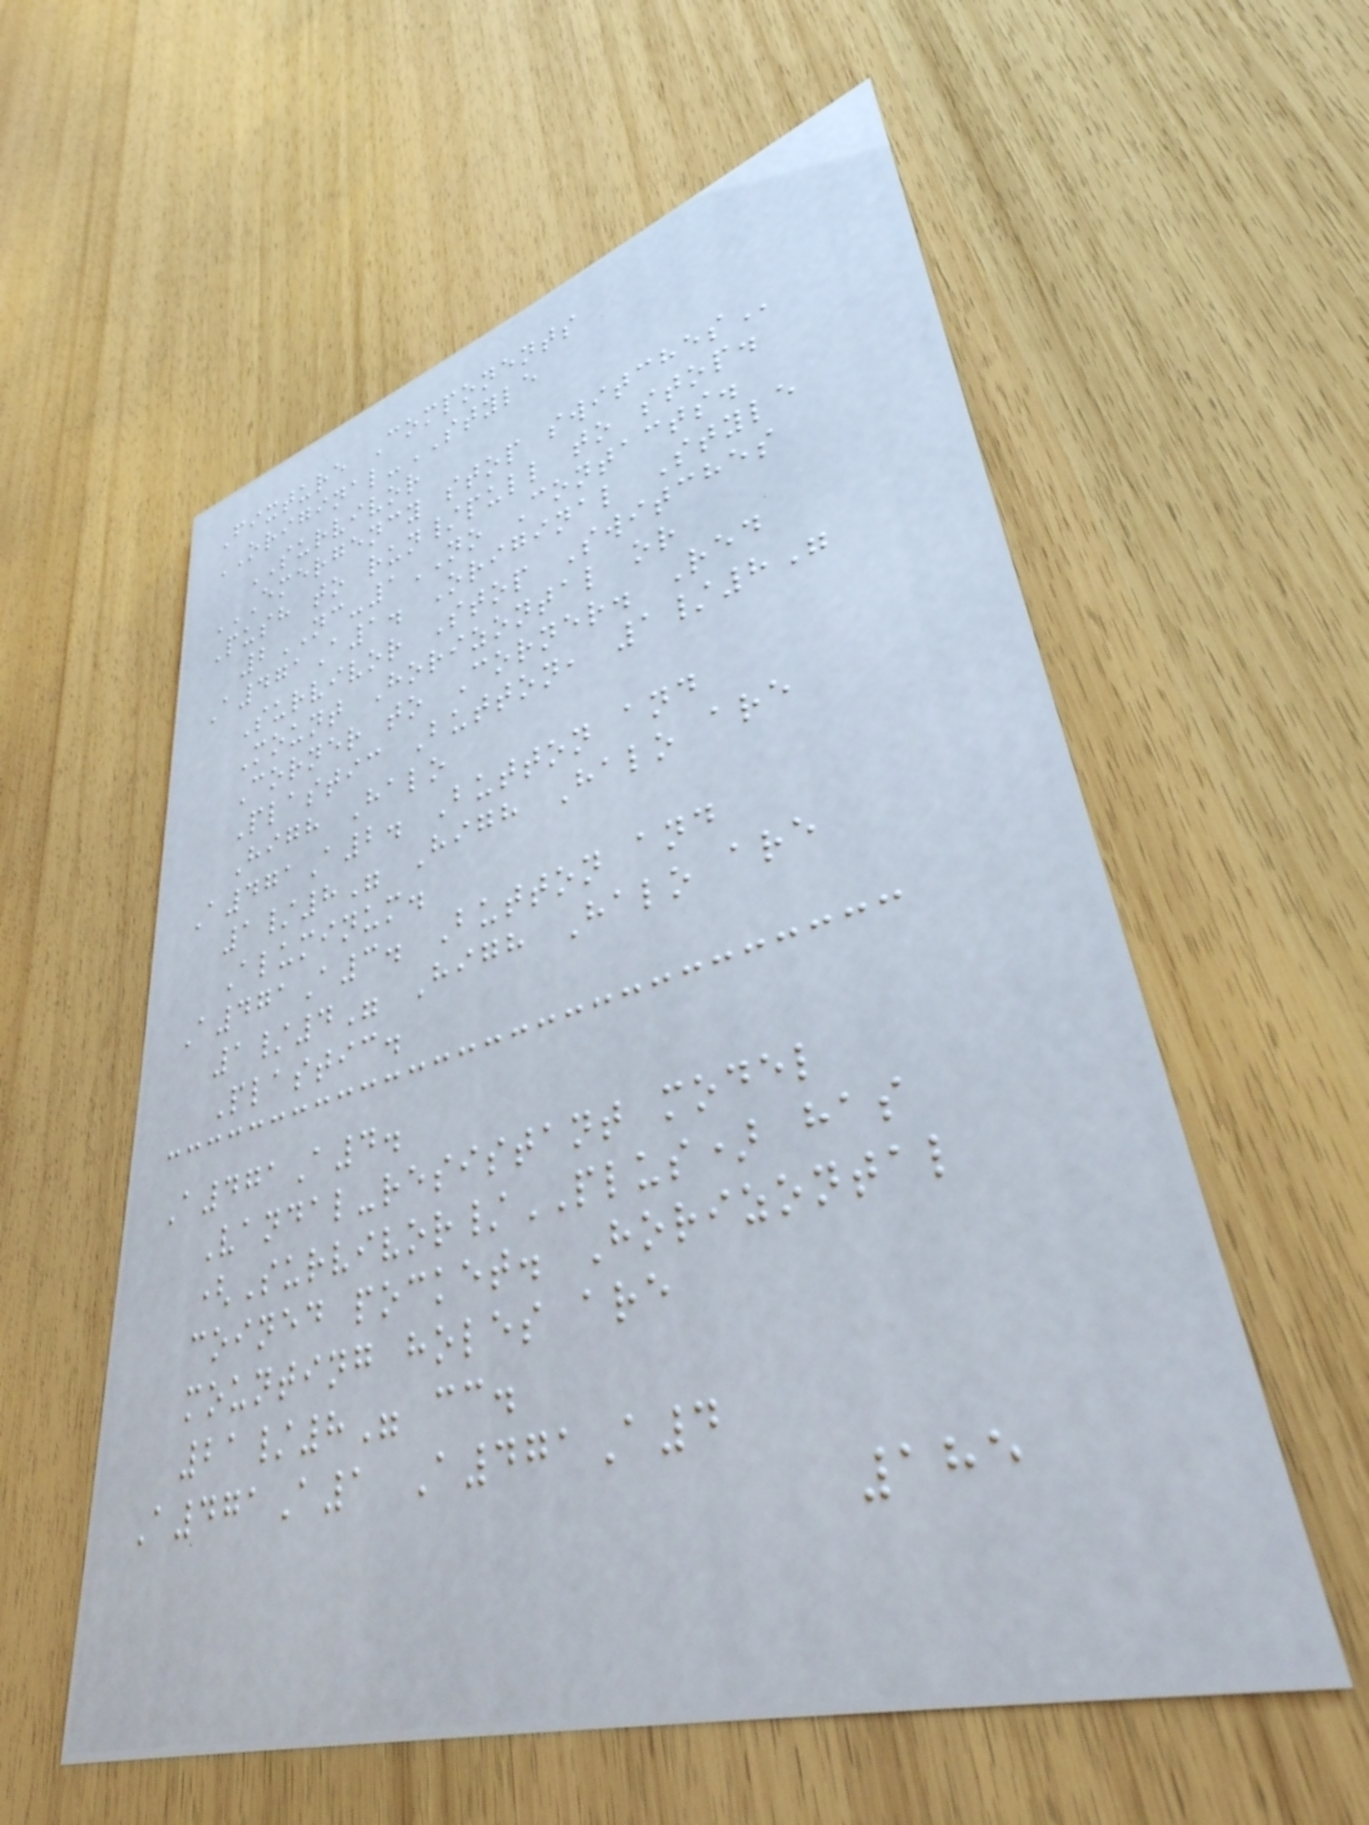Fixture Components
ORIGINAL-STYLE
SURVIVOR
EMERGENCY STOP SWITCHES
Push to run/pull to stop.
2NC-1NO Contacts.
A471A1. Original Style
Survivor Stop Switches
Mount Horizontal or
Corner to Corner. Red
Plastic Button, 1/8"
High Halo
A471A2. Button and
1/8" High Halo are
Aluminum.
A471A3. Button and
1/4" High Halo are
Plastic.
A471A4.
Vandal-resistant model
(Survivor/PLUS) has
coined pocket. Horizontal
mounting holes are
21/8" cc.
A471A1 A471A4
185
